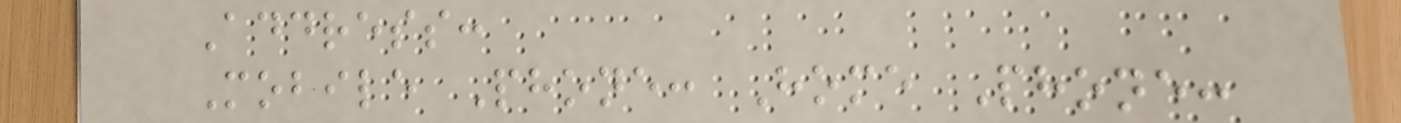Address:
Mobile Phone: Home Phone:
